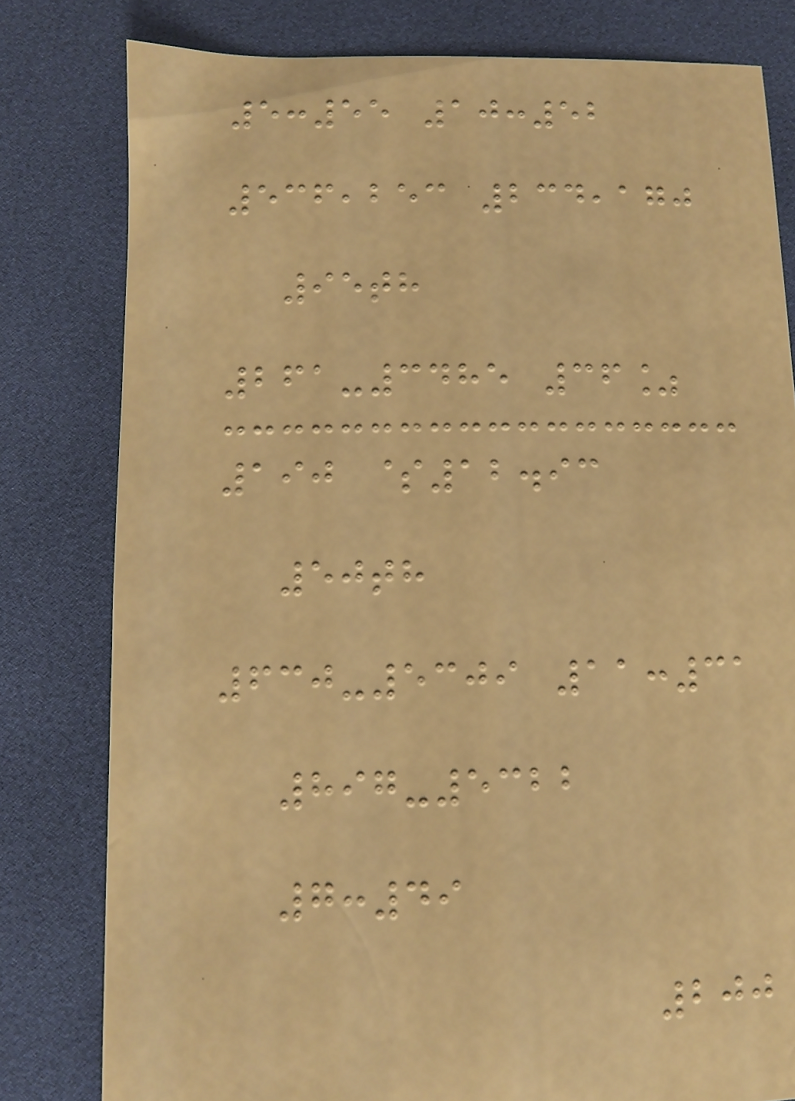5:55 10:52
536,253 234,170
95th
261-3485 36%
190 $12.93
50th
630-5309 11:31
897-5322
7:49
200
